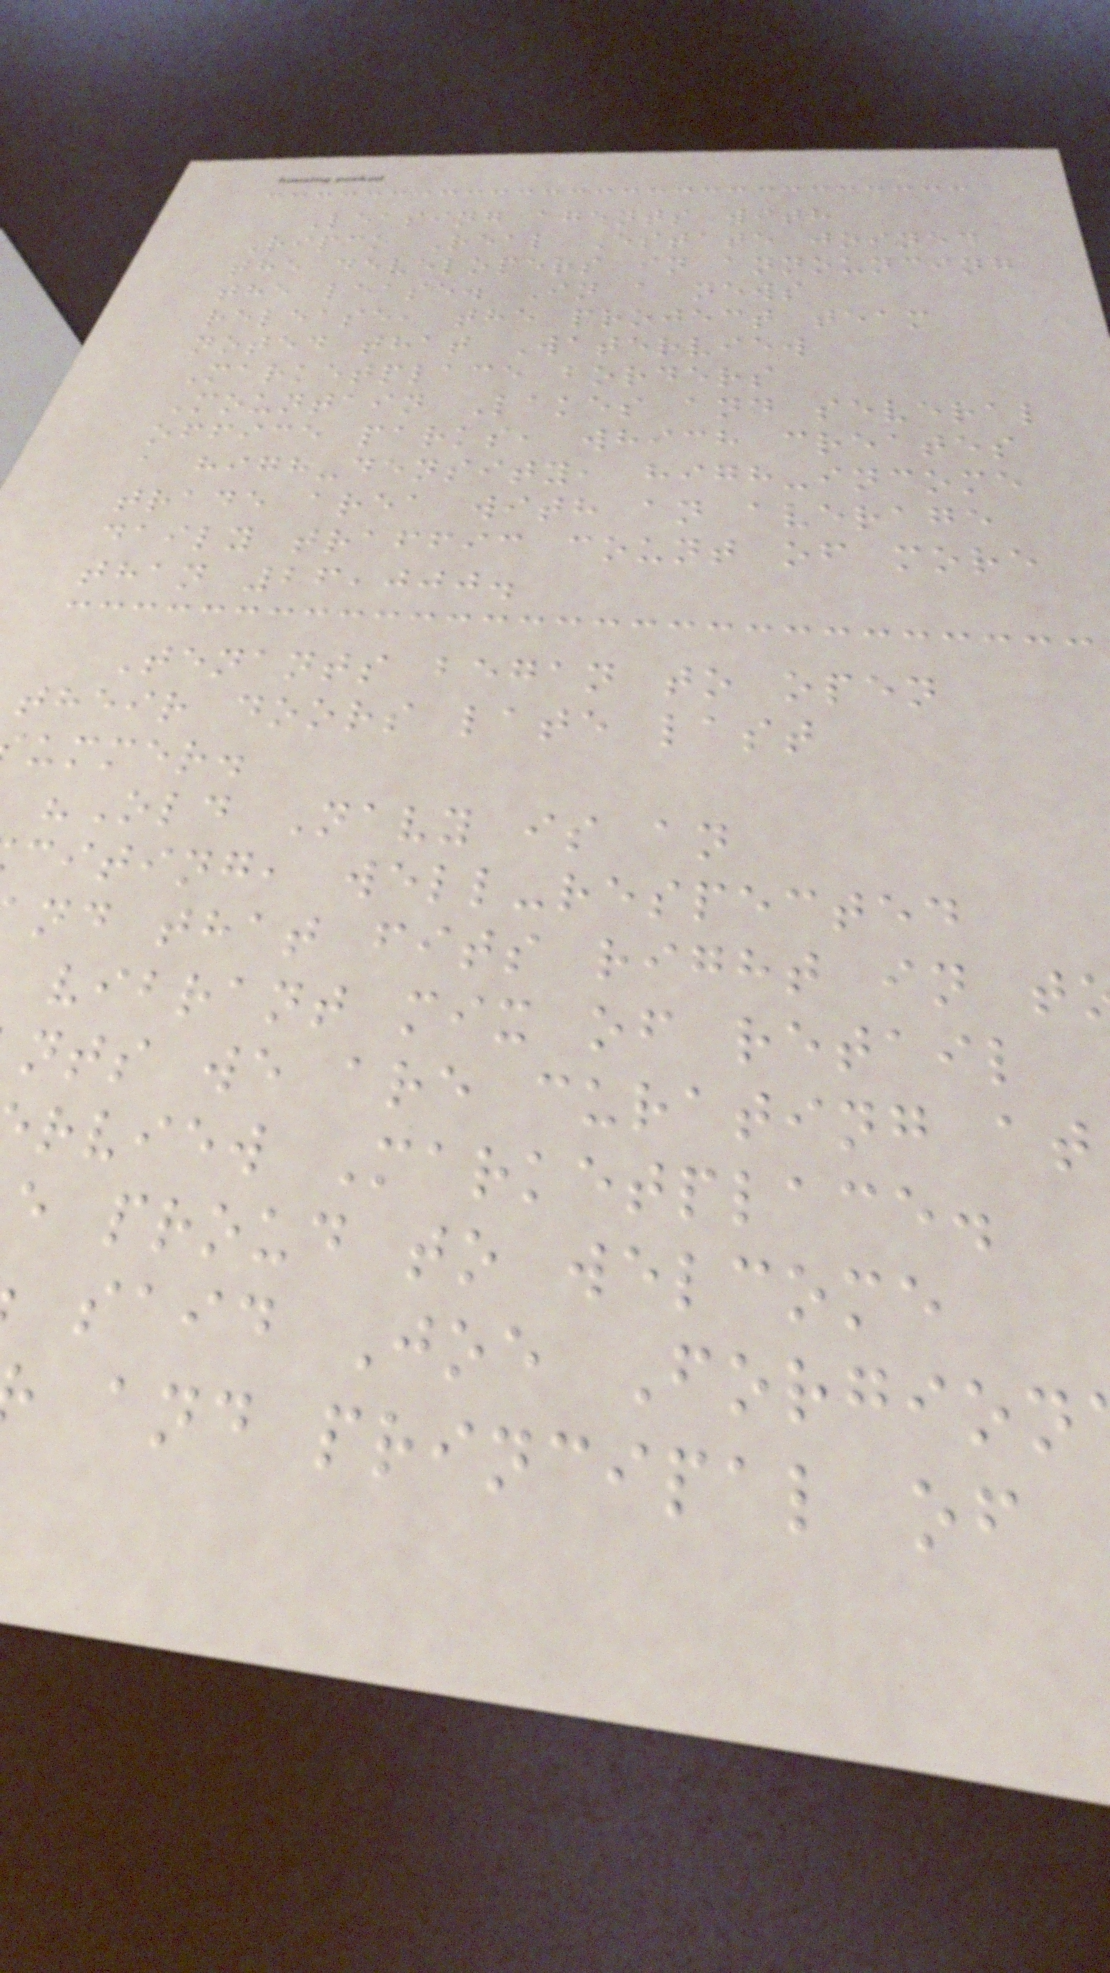Leasing agents with
Ripco Real Estate joined
the developers in announcing
the lease. In a news
release, the project team
noted that Waterview
Marketplace borders
Mountain Lakes and several
office parks, which creates
a high-density, high-income
trade area with an average
daily traffic count of more
than 26,000.
Tenants began to open
their doors late last
ummer.
"Old Navy is an
citing, well-respected
nd that fits right in t
vibrant mix of retail
nts we are curating at
rview Marketplace.
e proud to welcome
said Joe Forgion
and principal of
